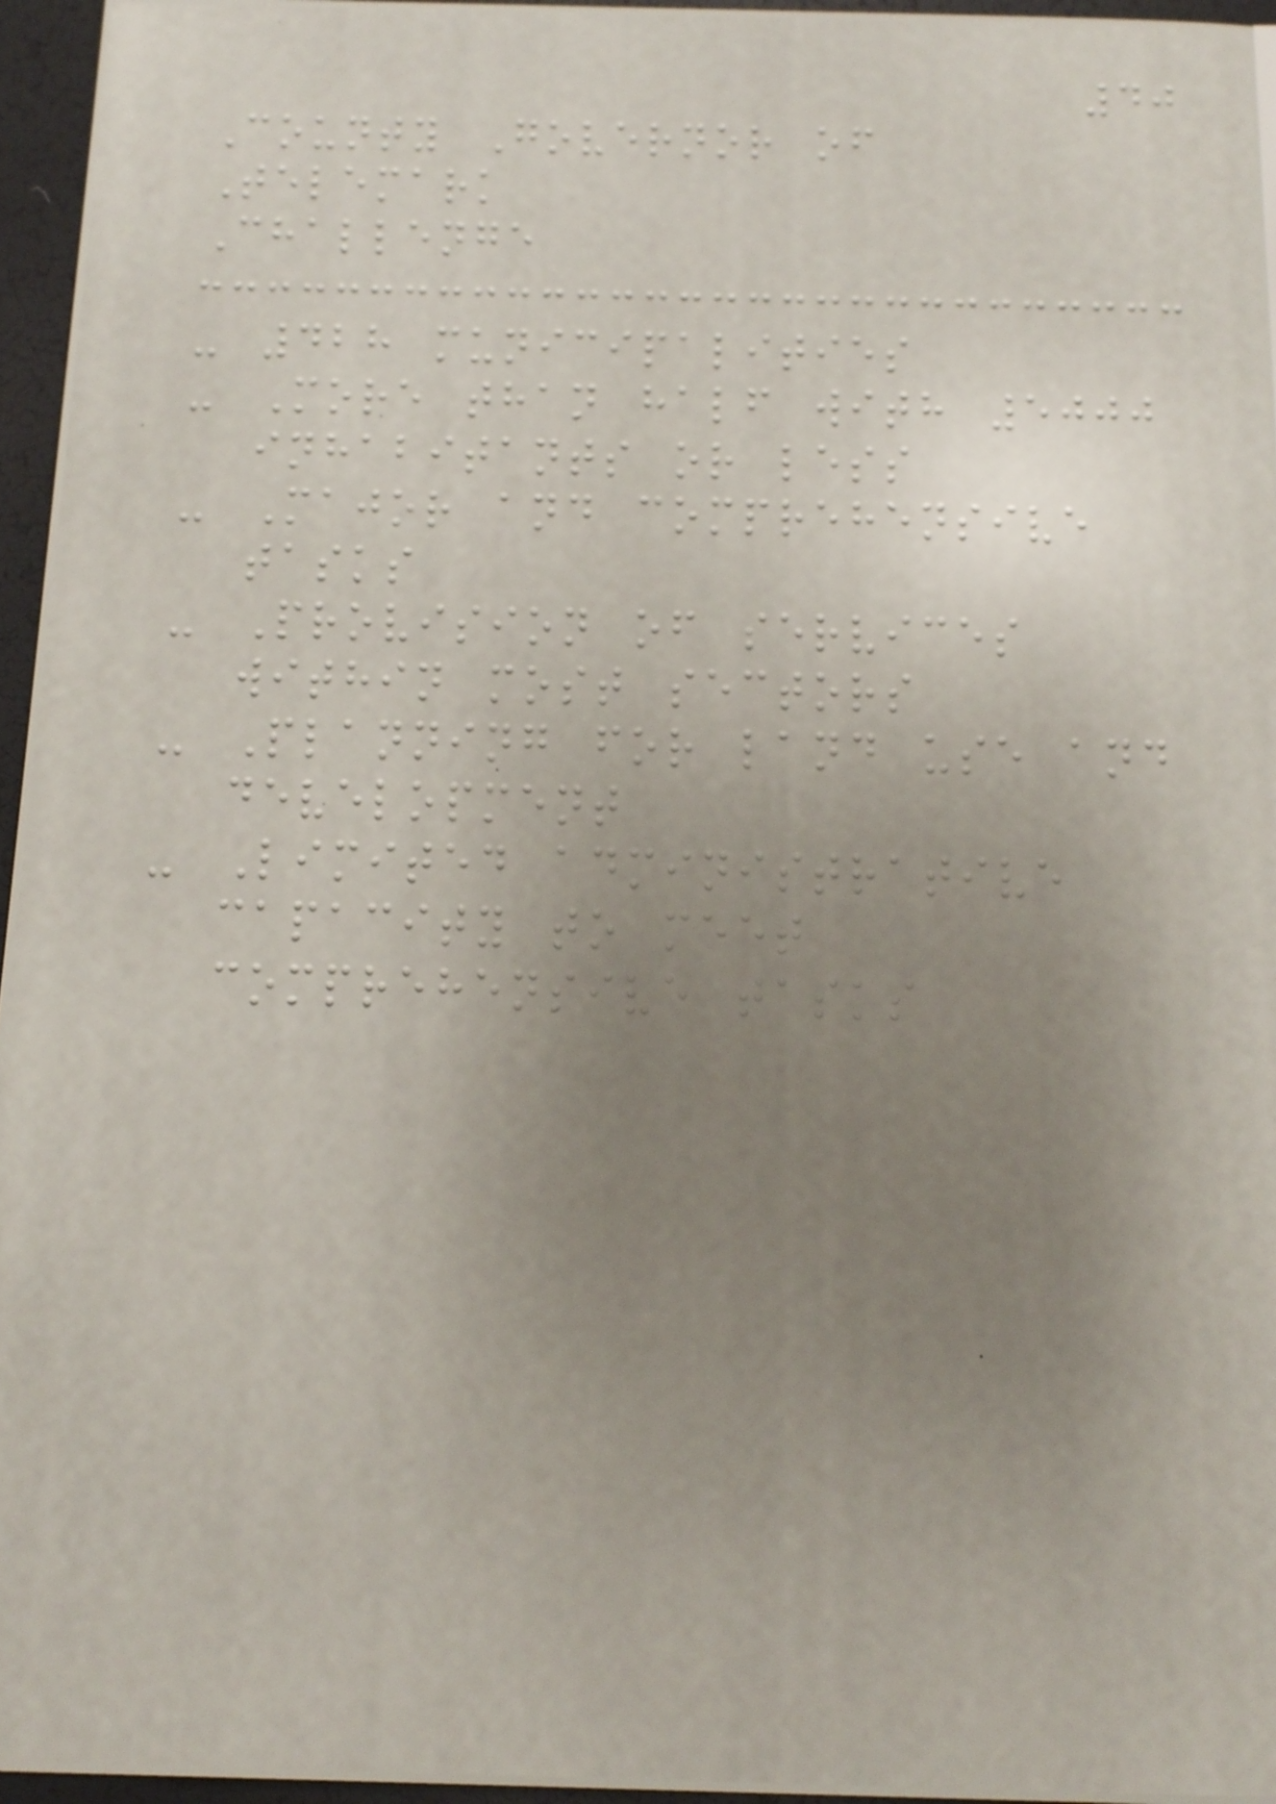40
County Governor of
Telemark
Challenge
- 428 municipalities
- More than half with 5000
inhabitants or less
- Major and comprehensive
tasks
- Provision of services
within most sectors
- Planning for land use and
development
- Limited administrative
capacity to meet
comprehensive tasks
